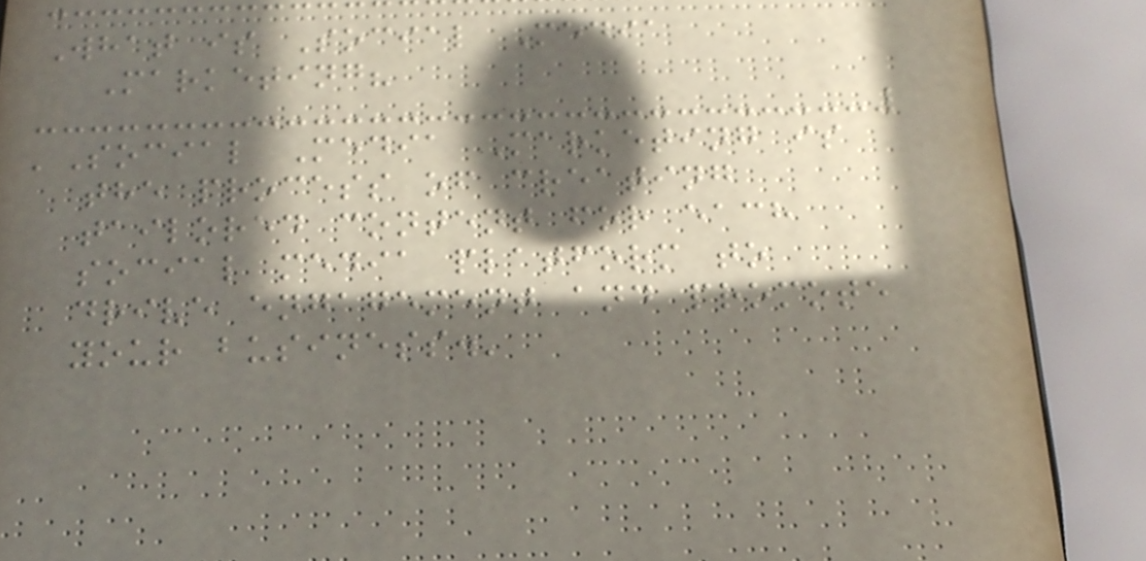What is Social Media
Marketing?
'Social Media Marketing is
the process of creating
tailored content for each
social media platform to
drive engagement and promote
your business.'
